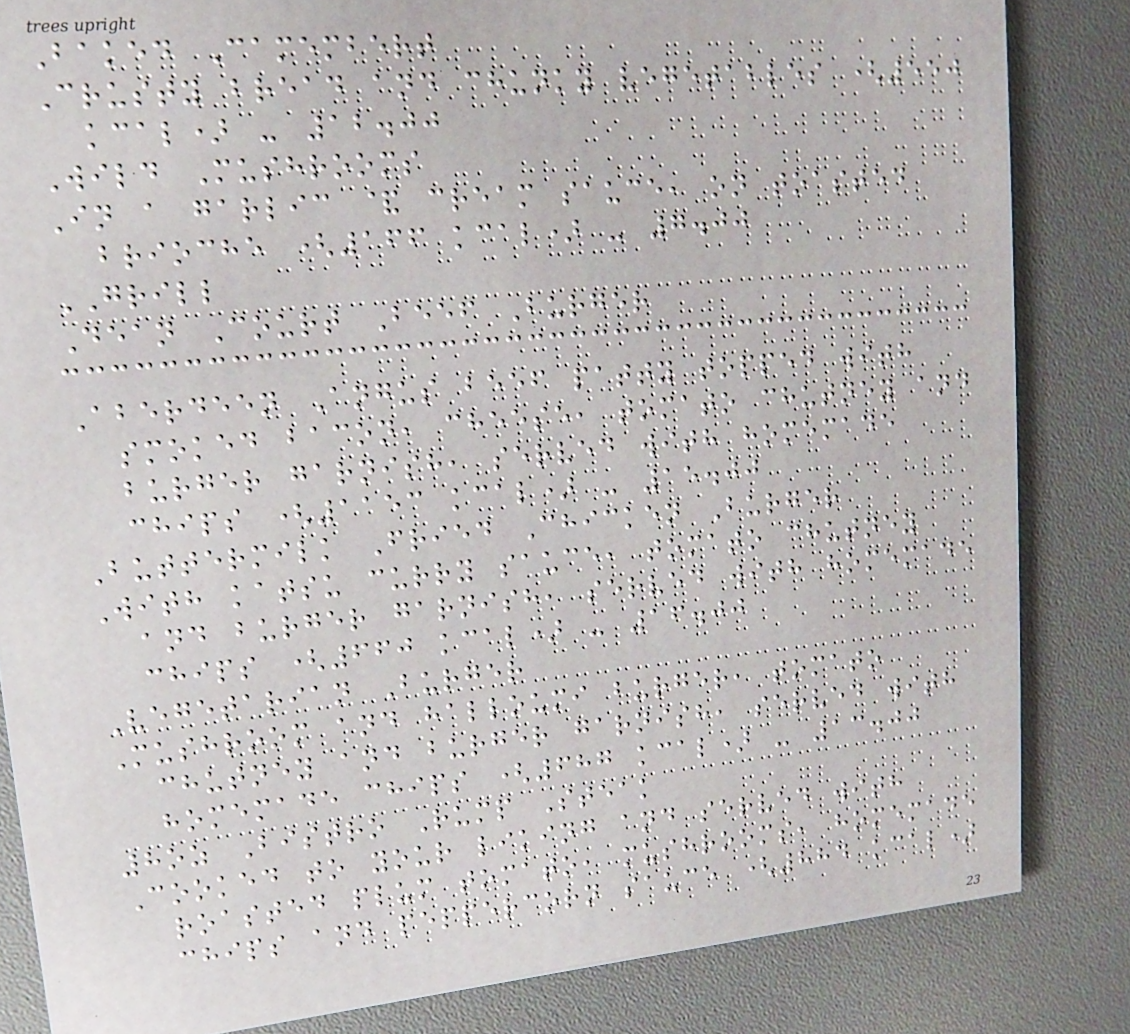Baked Camembert
Crusty bread and chunky vegetables (550
kcal) - 12.00
Wild Mushrooms
In a garlic & cream sauce, on toasted
brioche (166 kcal) - 7.00
GRILL
Dean Court Beef Burger
Aberdeen Angus beef patty topped with
smoked bacon, cheese, tomato chutney and
burger garnish, served with homemade
chips (1153 kcal) - 15.00
Buttermilk Fried Chicken Burger
With katsu curry sauce, tomato chutney
and burger garnish, served with homemade
chips (660 kcal) - 16.00
Vegetarian Burger
Mushroom and halloumi burger, tomato
chutney and burger garnish, served with
homemade chips (687 kcal) - 13.00
8oz Bistro Rump Steak
Cooked to your liking and served with
roasted plum tomato, mushrooms, homemade
chips and peppercorn sauce (884 kcal)
